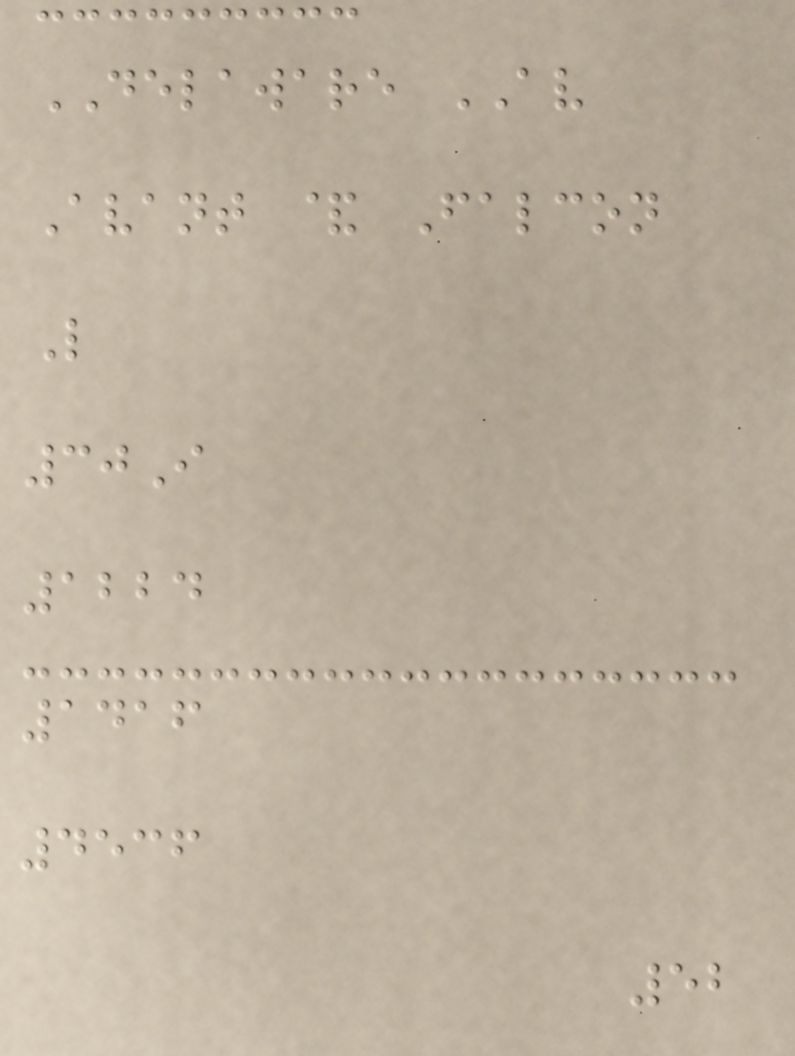DELAWARE AV
Avant & Falcon
L
30I
1224
1416
4536
52
